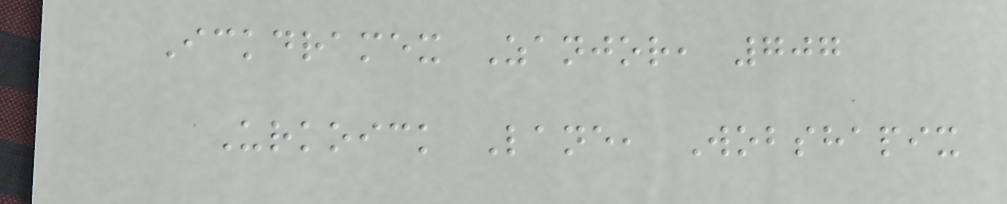Ickdramex Zanjor, 707
Urkoick Lane, Wobshapix
